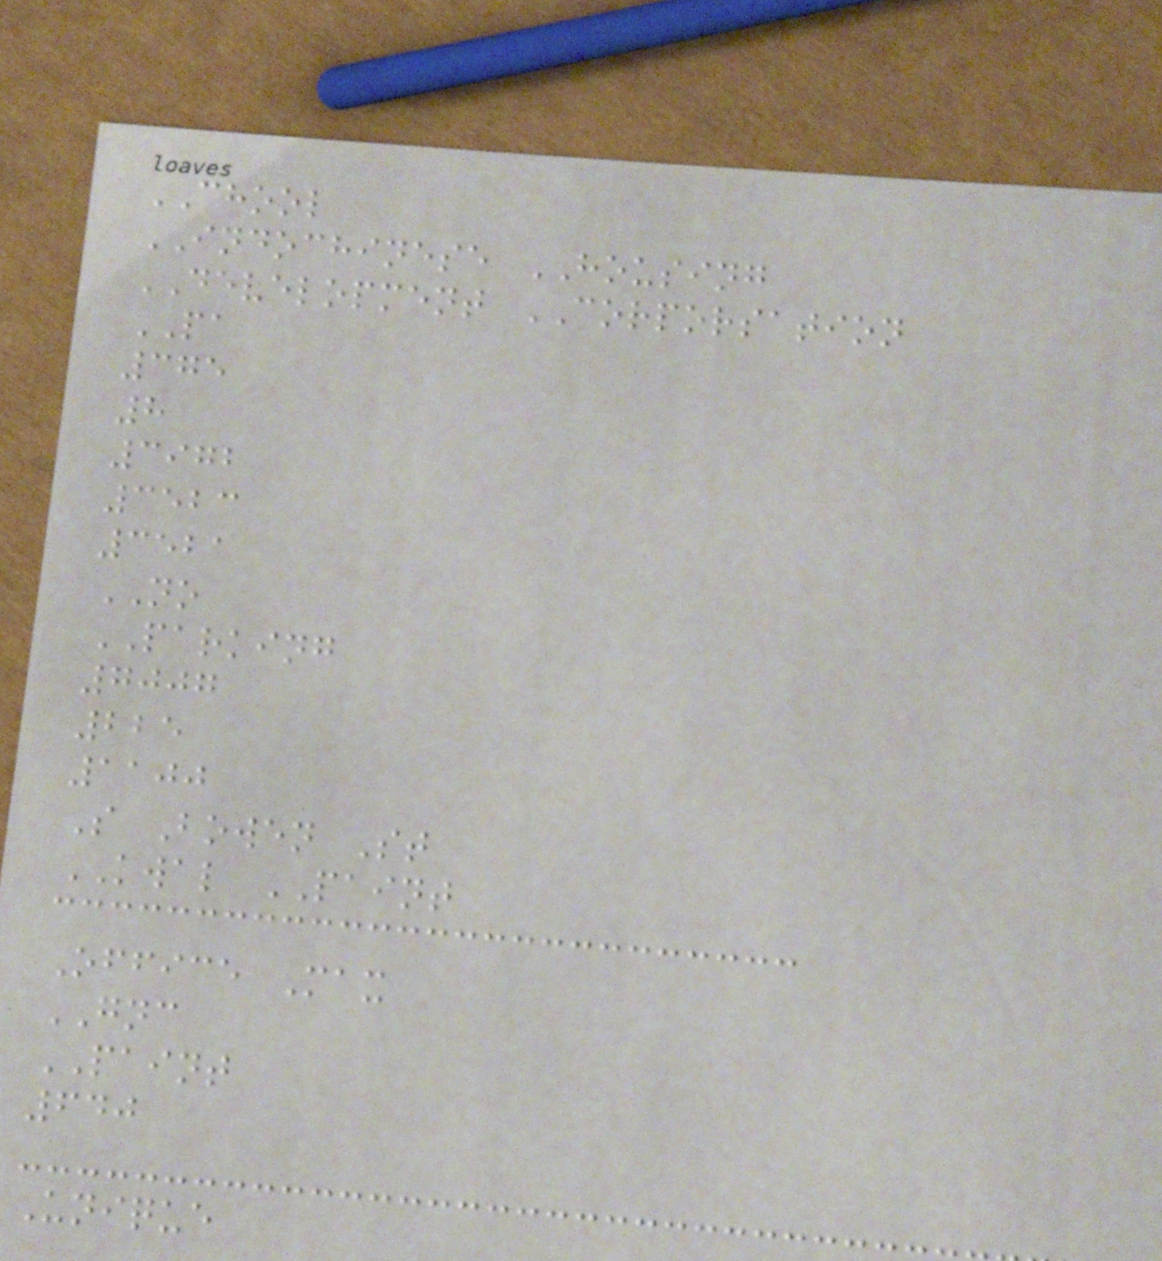CHOOL
INDOCHINESE HOUSING
DEVELOPMENT CORPORSATION
PA
375
8
3972
3523
3521
NO
PARKING
7007
225
1100
S Bowen St
KWAL PAINT
Office Max
GNC
PAINT
640
Unique
